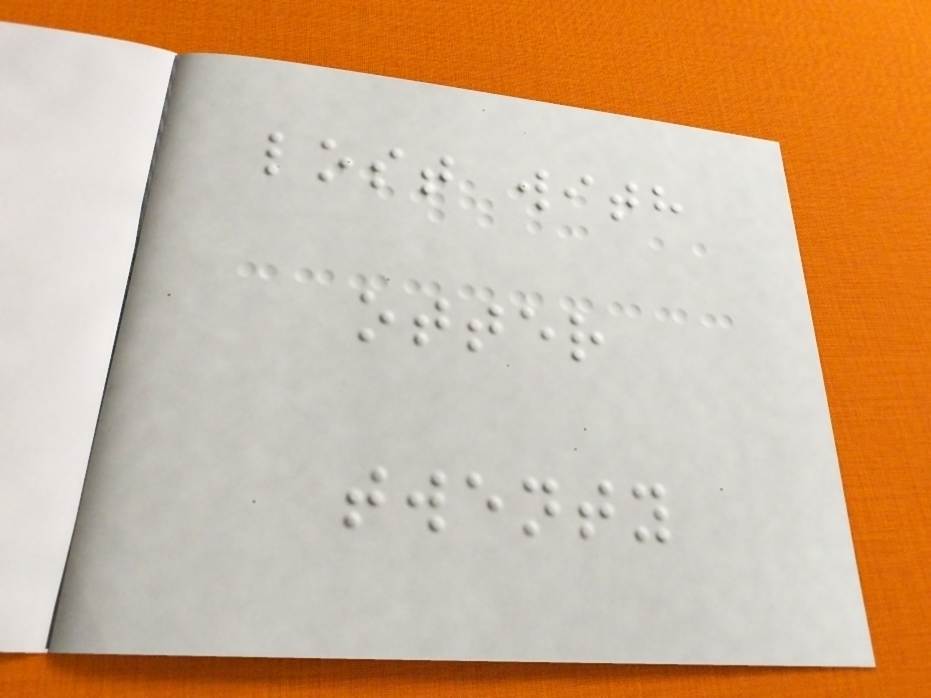lost with
otter
twenty
